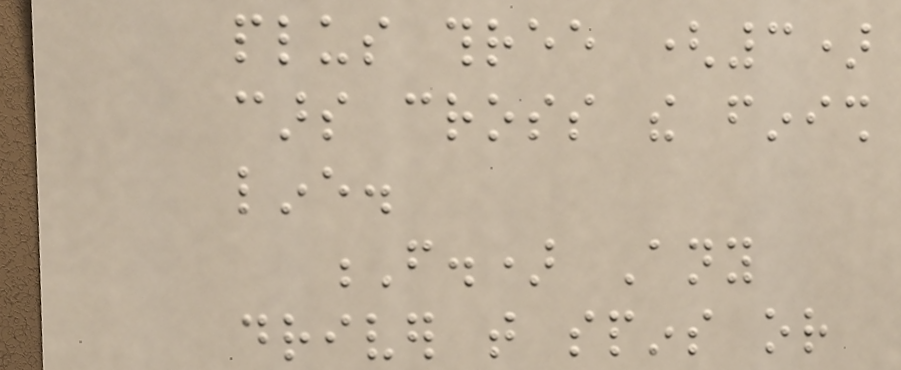plus three (3)
cars cross the finish
line.
F.) Any
driver that spins or
